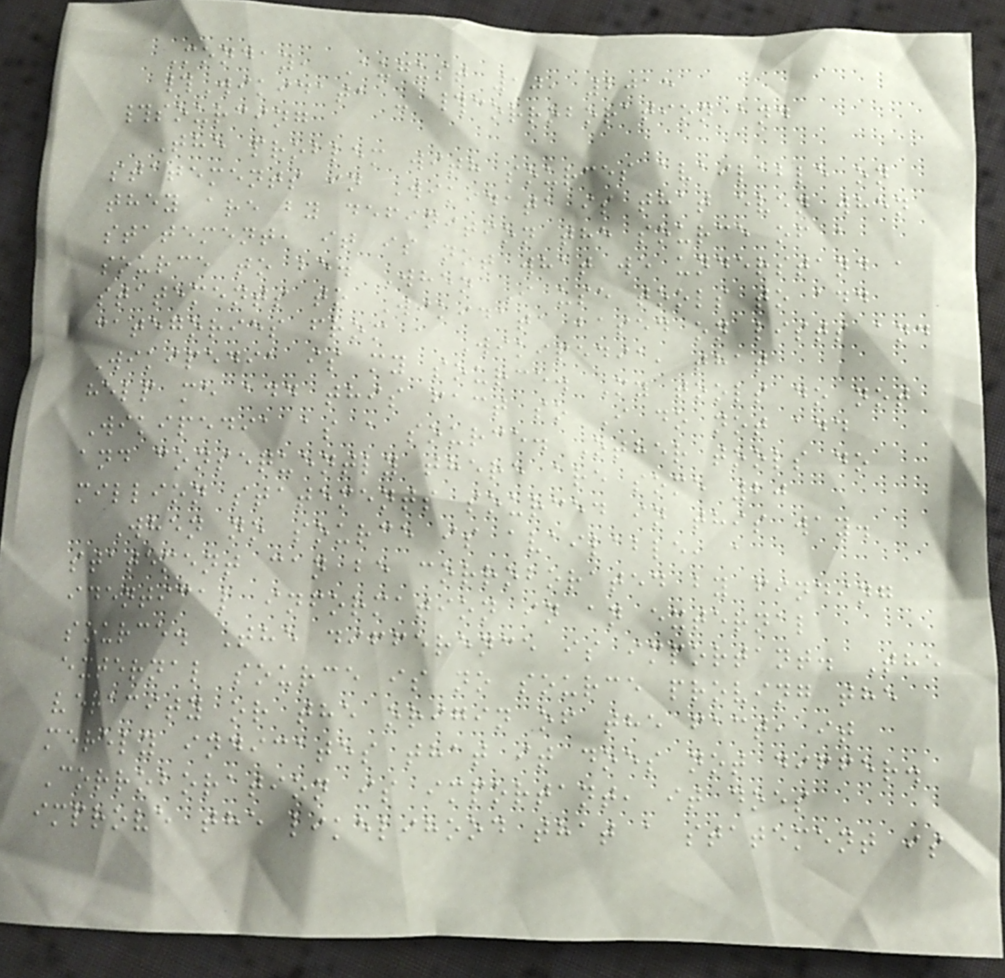Monday, August 10, 2015
#Wikidata - #corroboration and
#sourcing
The problem with sources available on
statements in Wikidata is that even when
they are by definition the source of a
statement, it is not what we understand a
source to be. When I use tools to add
statements to Wikidata based on lists and
categories from a Wikipedia, that
Wikipedia is my source. My tools do not
help me add this fact so I do not add
Wikipedia as a source. Other tools do
and consequently there are some 20
million statements sourced in this way.
When no source is available, a
statement can be corroborated by finding
identical information in an external
source. The difference is important. The
external source is no source proving the
veracity or the origin of the fact, it
merely indicates that it does not differ.
Corroboration is important, it does
improve the likelihood that a statement is
